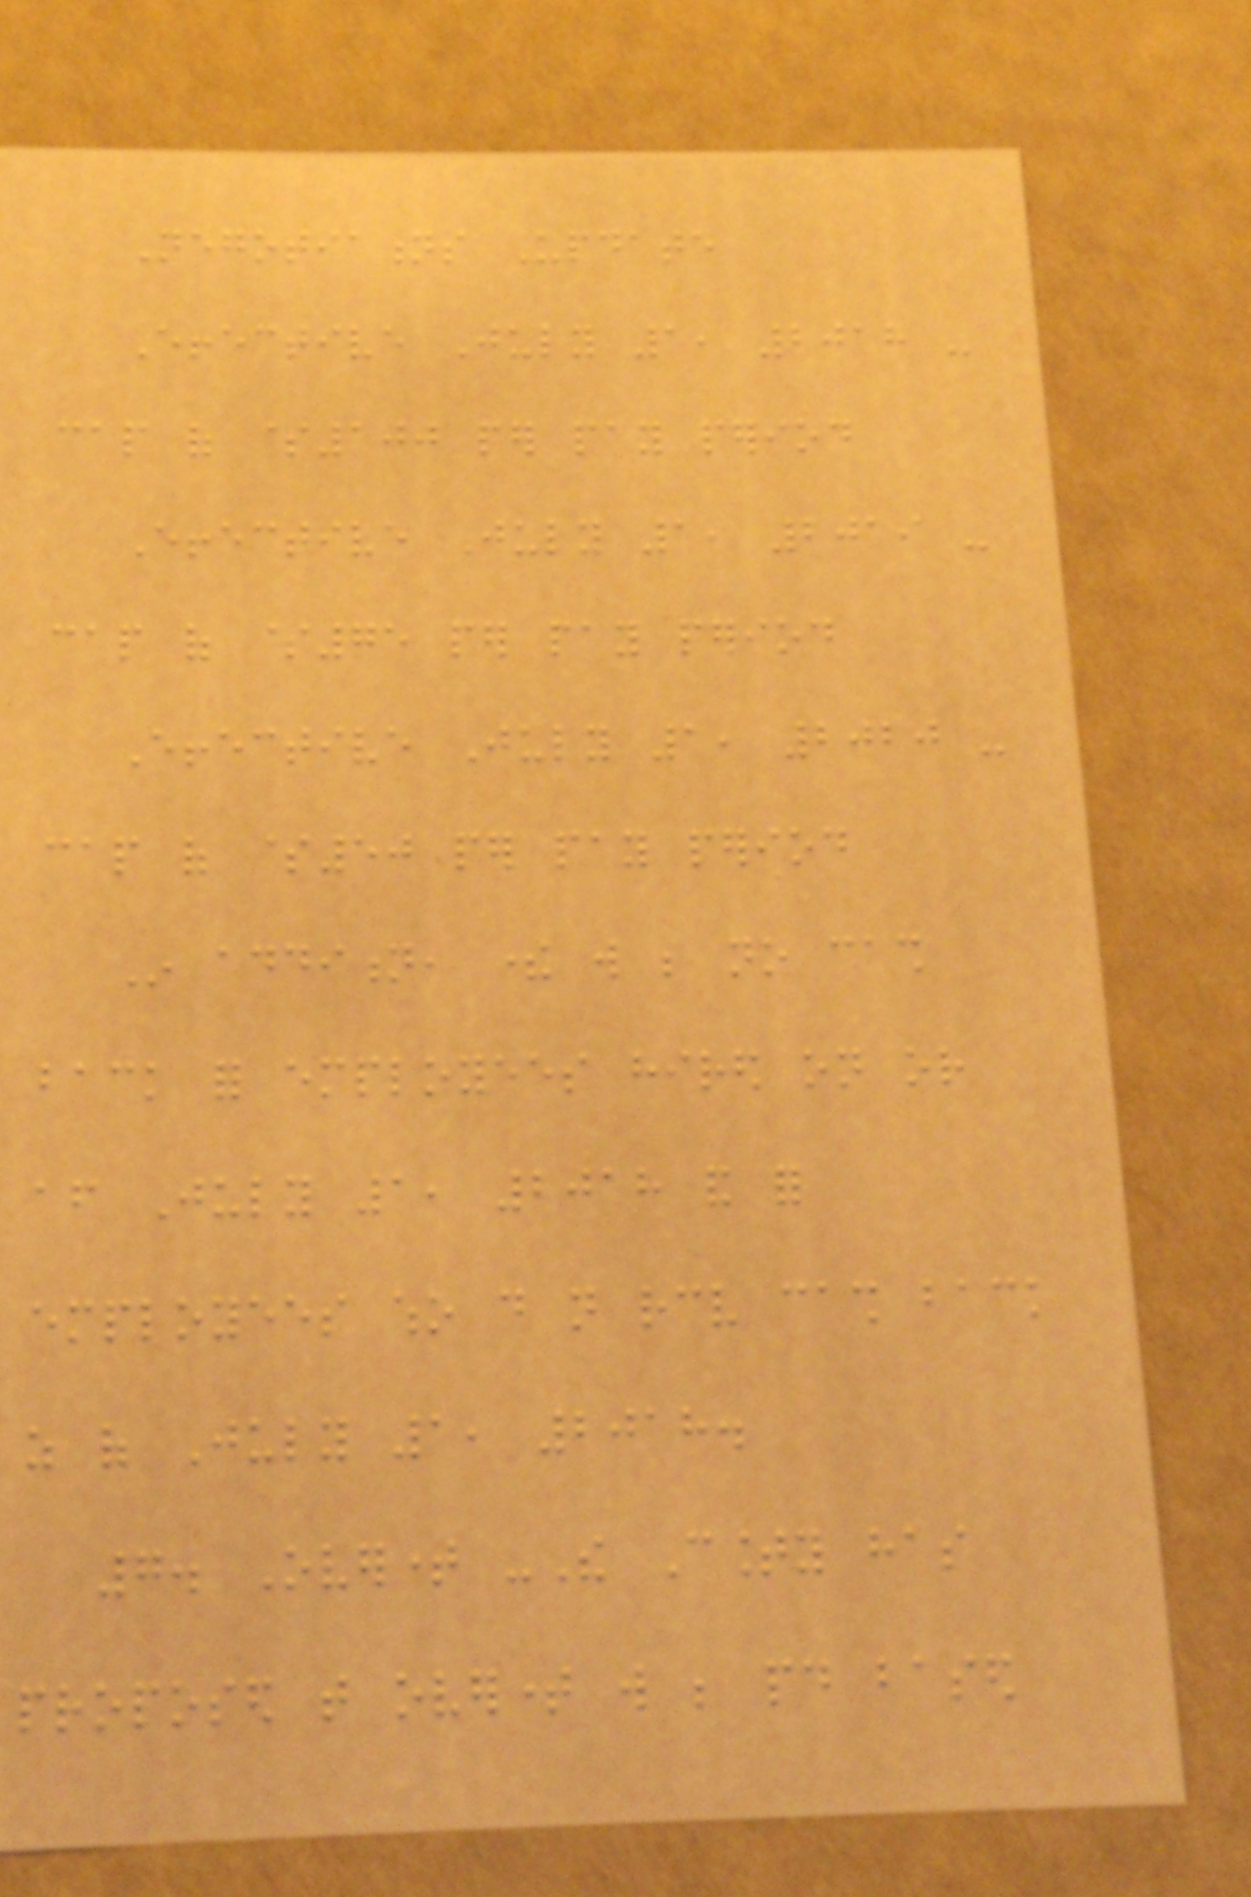Negotiations Update
Effective July 1, 2018 -
cap of $100 per pay period
Effective July 1, 2019 -
cap of $75 per pay period
Effective July 1, 2020 -
cap of $50 per pay period
In addition, there will be no cash
back for employees hired on or
after July 1, 2018 and for
employees who do not receive cash back
as of July 1, 2018.
7. Overtime -The County has
proposed that overtime will be paid based
